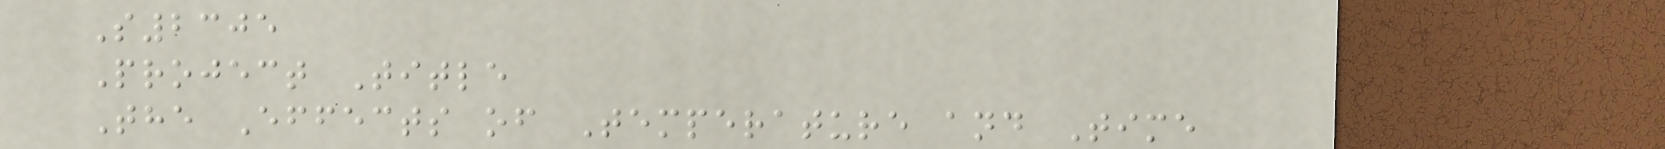S2305
Project Title
The Effects of Temperature and Time
